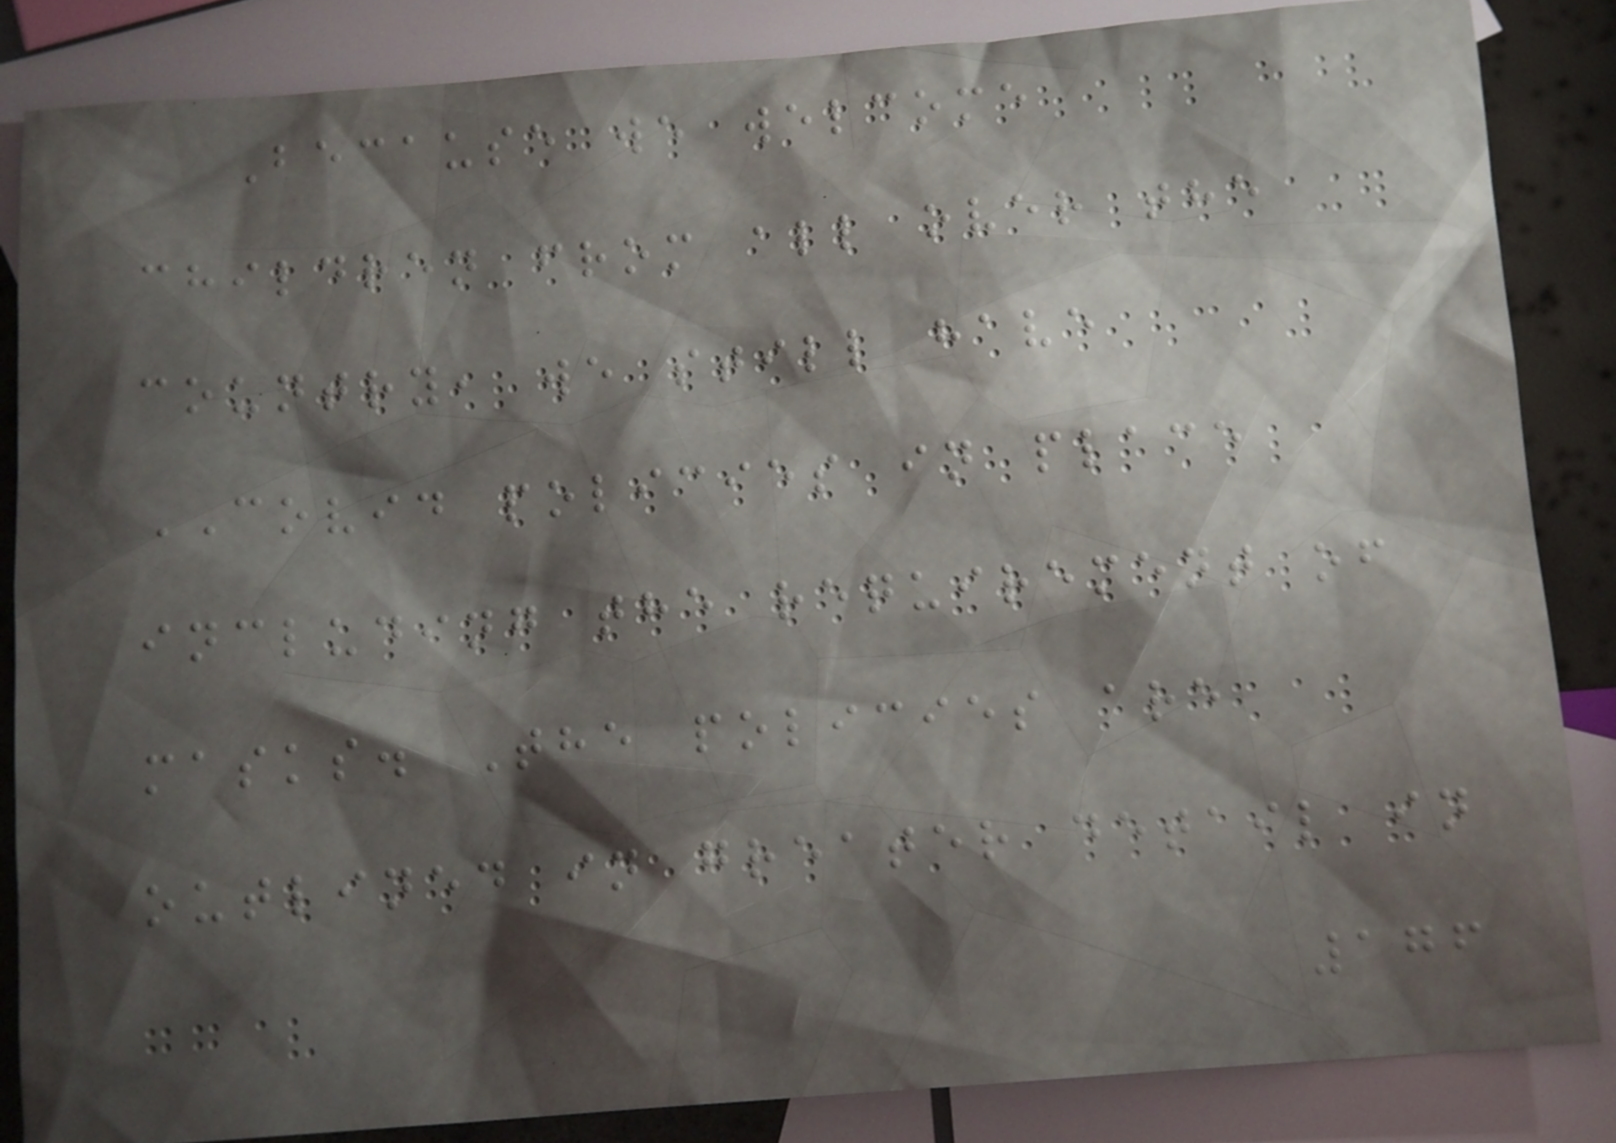Because we welcome
children from all over the
country, we still have
COVID policies in place
including the requirement of
masks. The policies are
outlined in greater detail in
176
